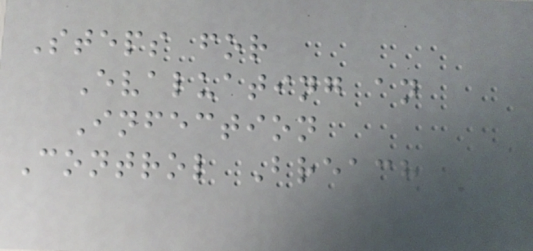Steps for
Evaluating an
Infection
Control Breach
